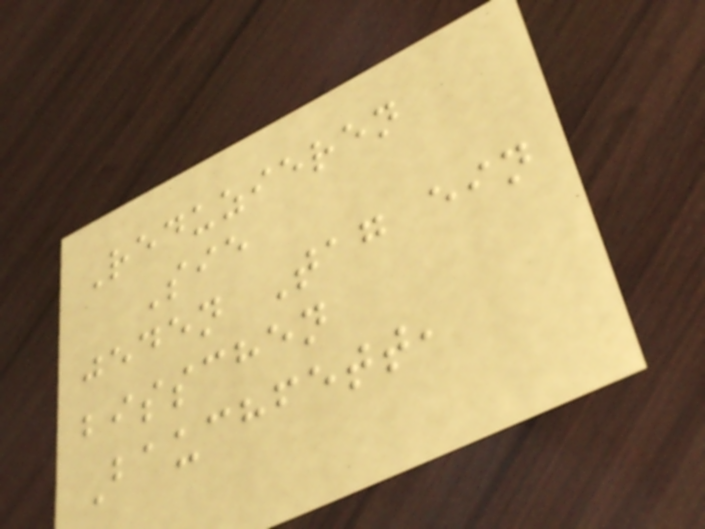Reduzieren
Sie
jeden Tag ein
bisschen
Bauchfett,
